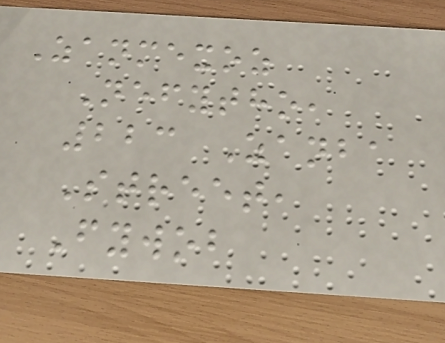Zanmexoz
Nefytho,
223 Zanba
Street,
Fywob
